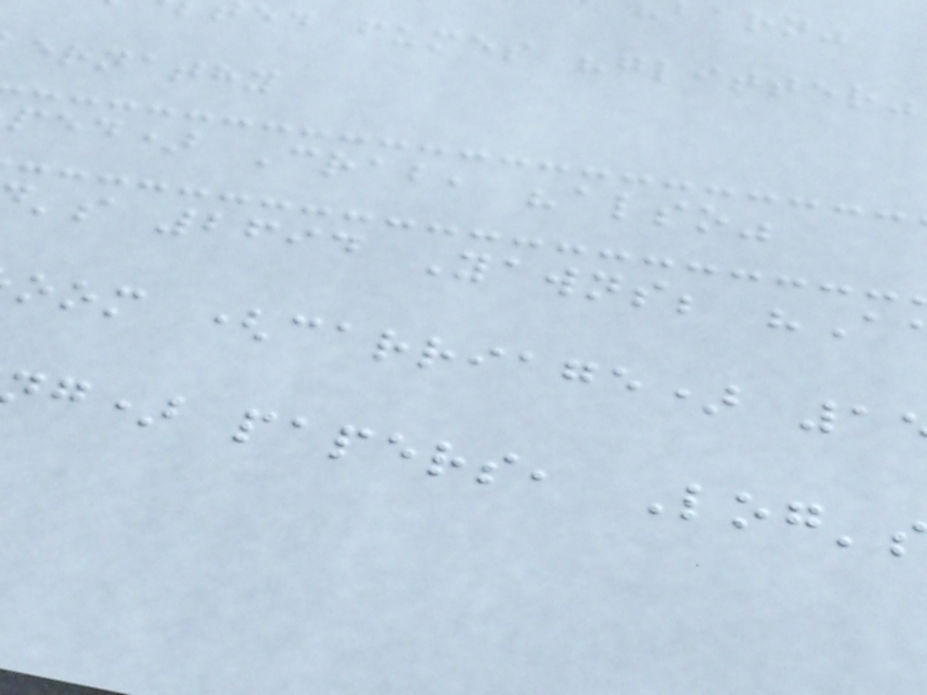ed fumes "glitter"
ernathy
ped) Crab, "also"
's 2694 Yawns; "A
oom (carriage) 1
g) papers, Log'
